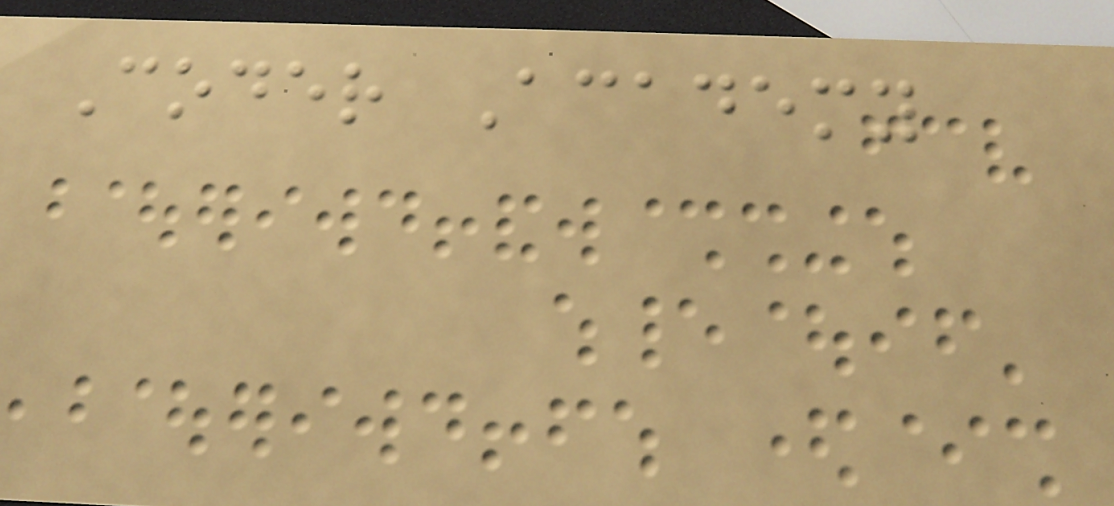Coder Academy
